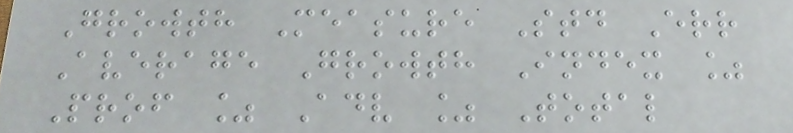Growth Measure Std Err
Average Growth Index %
Prof % Adv % Total
